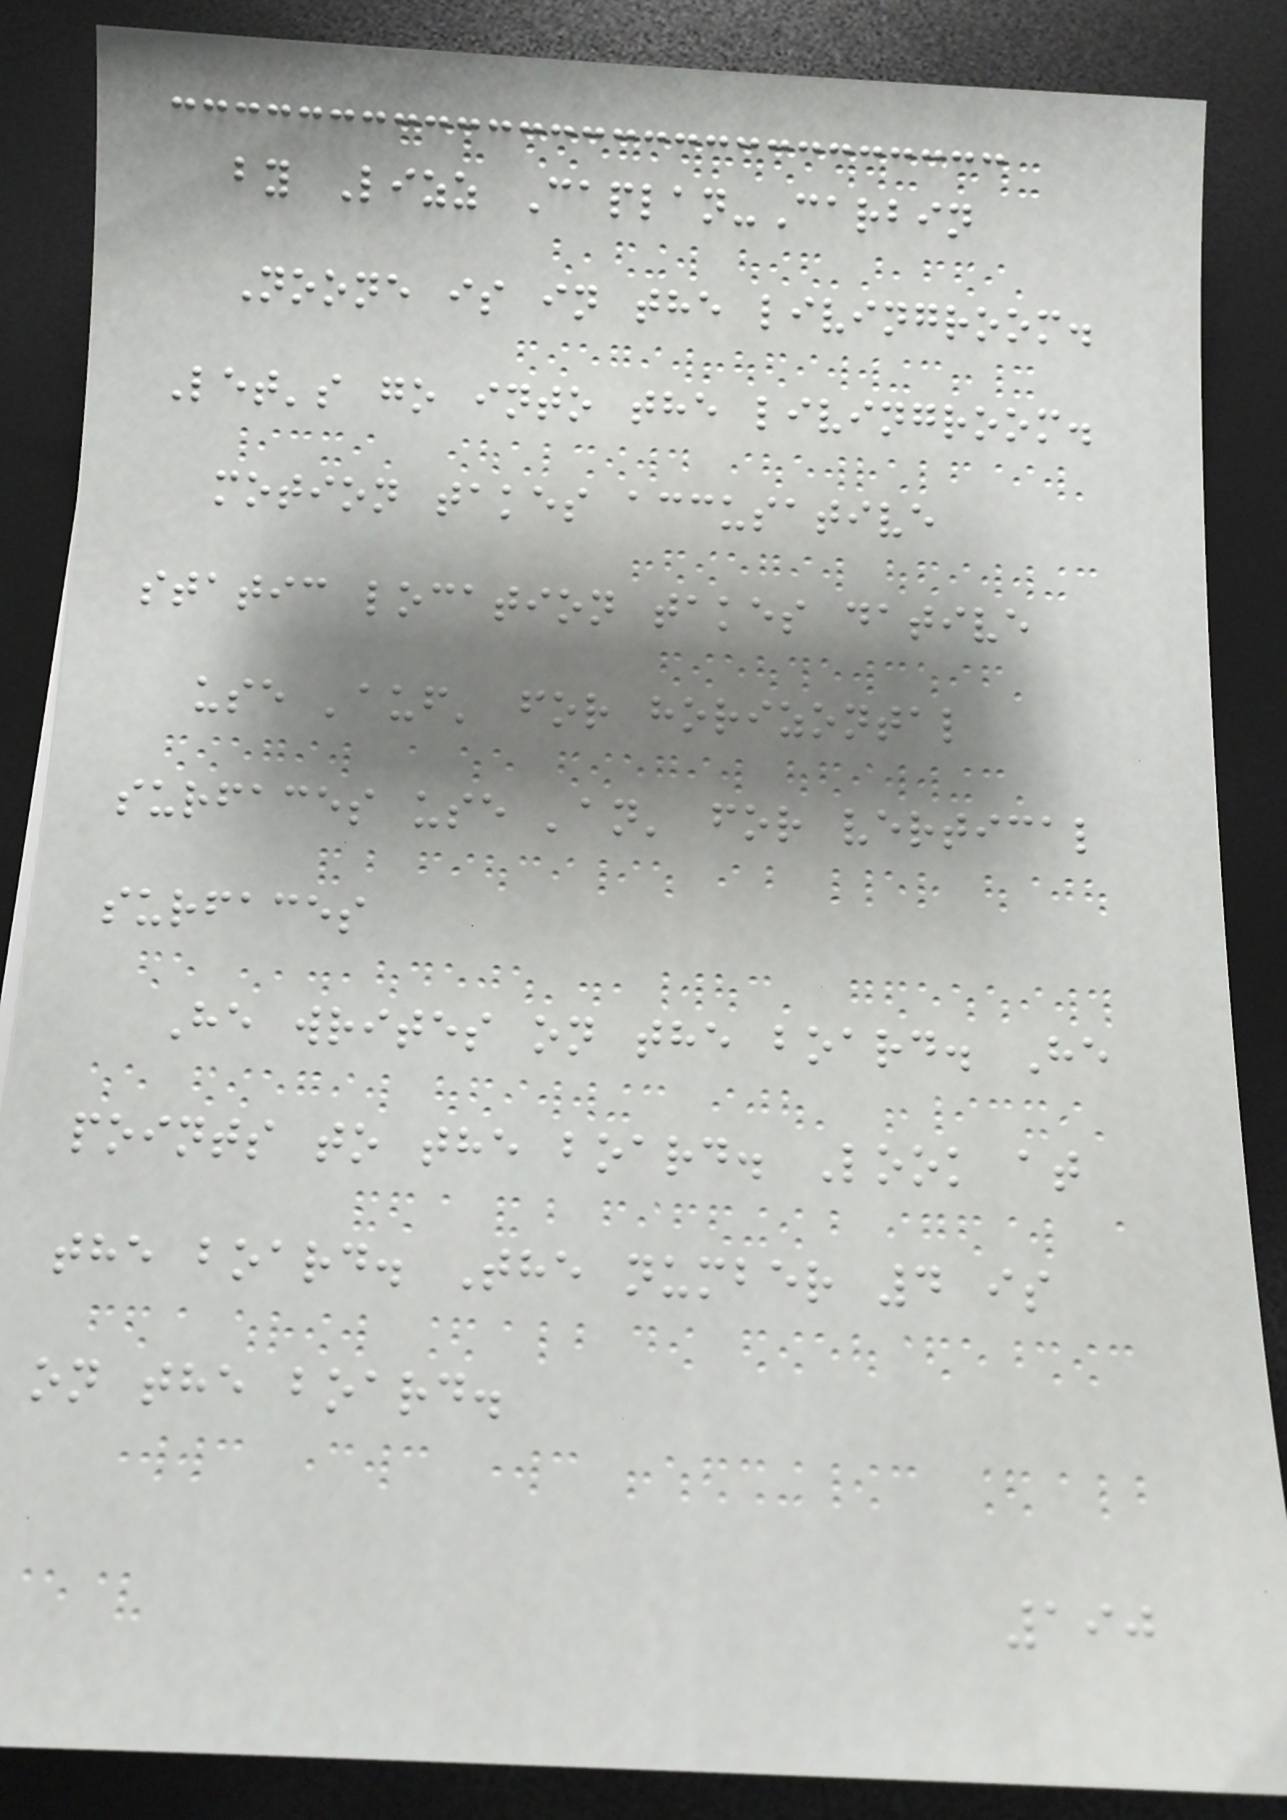by Lizz Caplan-Carbin
Noone is in the livingroom.
Let's go into the livingroom.
motion takes accusative
static location takes dative
use 'auf' for horizontal
surfaces use 'an' for vertical
surfaces
He writes on the board. He
points to the board. Look at
the board. The number 4 is
on the board.
190
